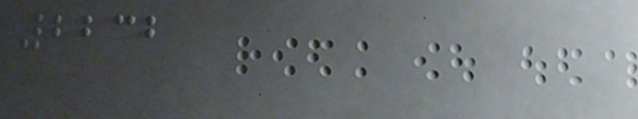2232
